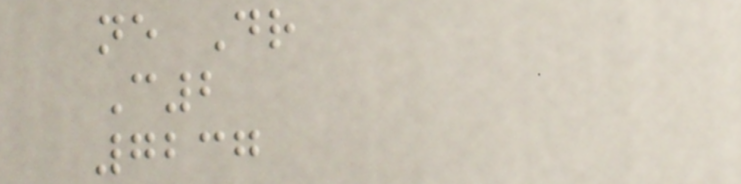ne Dr
C2
7237
